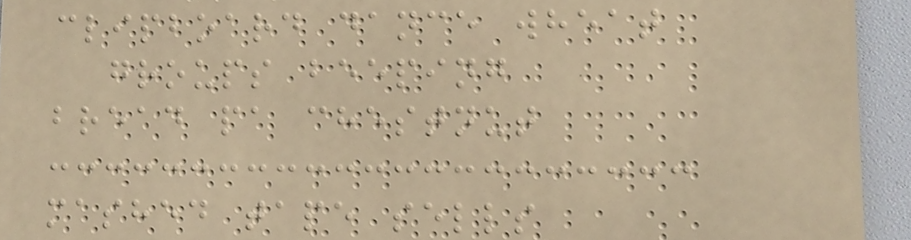clipboard dance wheat
groups beeping
bread pa chestnut
mashed tape sells
